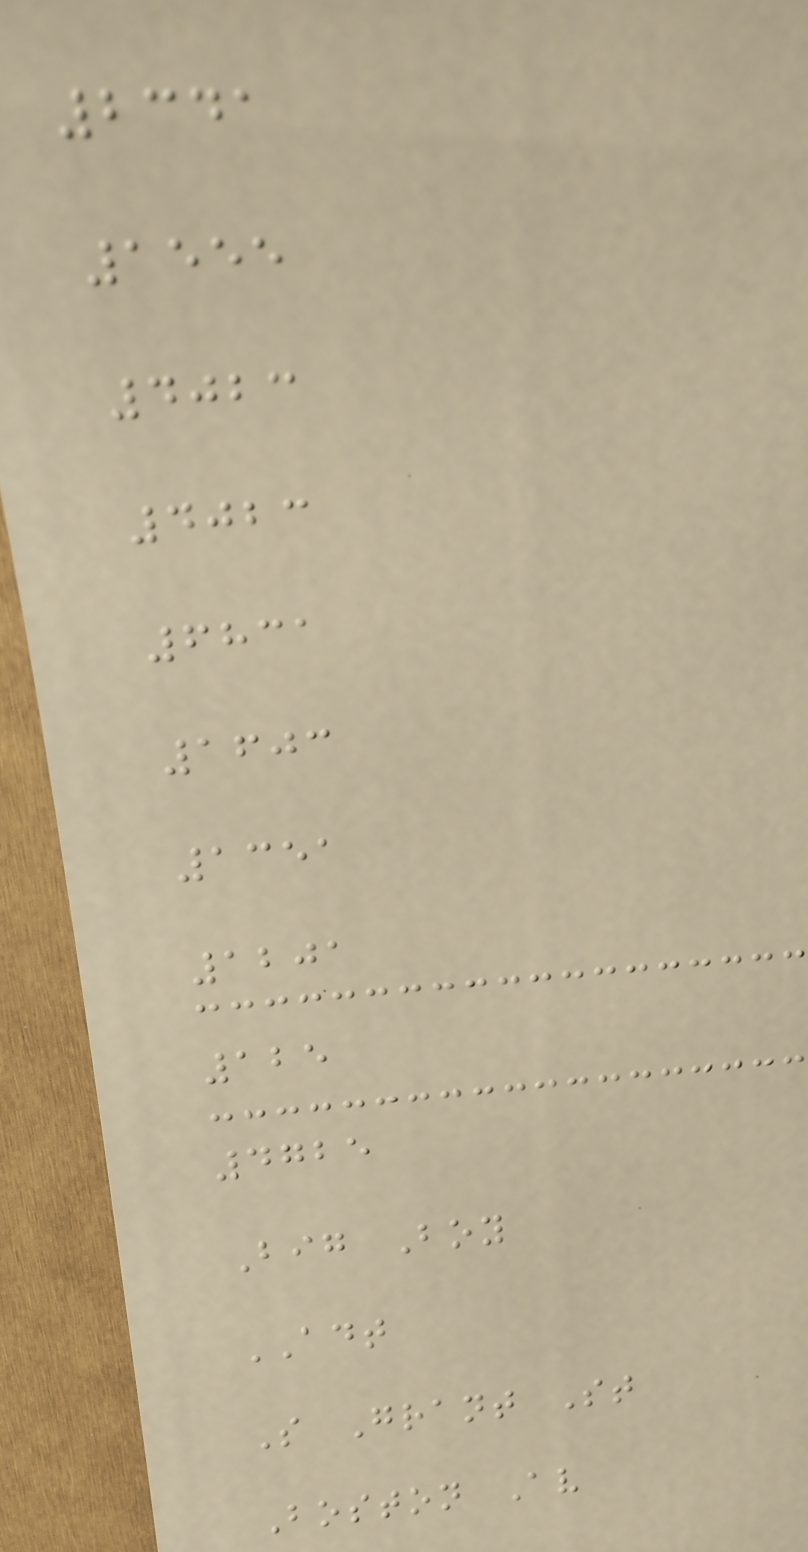2341
1555
4023
4023
6831
1603
1351
1201
125
4725
Big Boy
ADT
S Grant St
Boston Av
